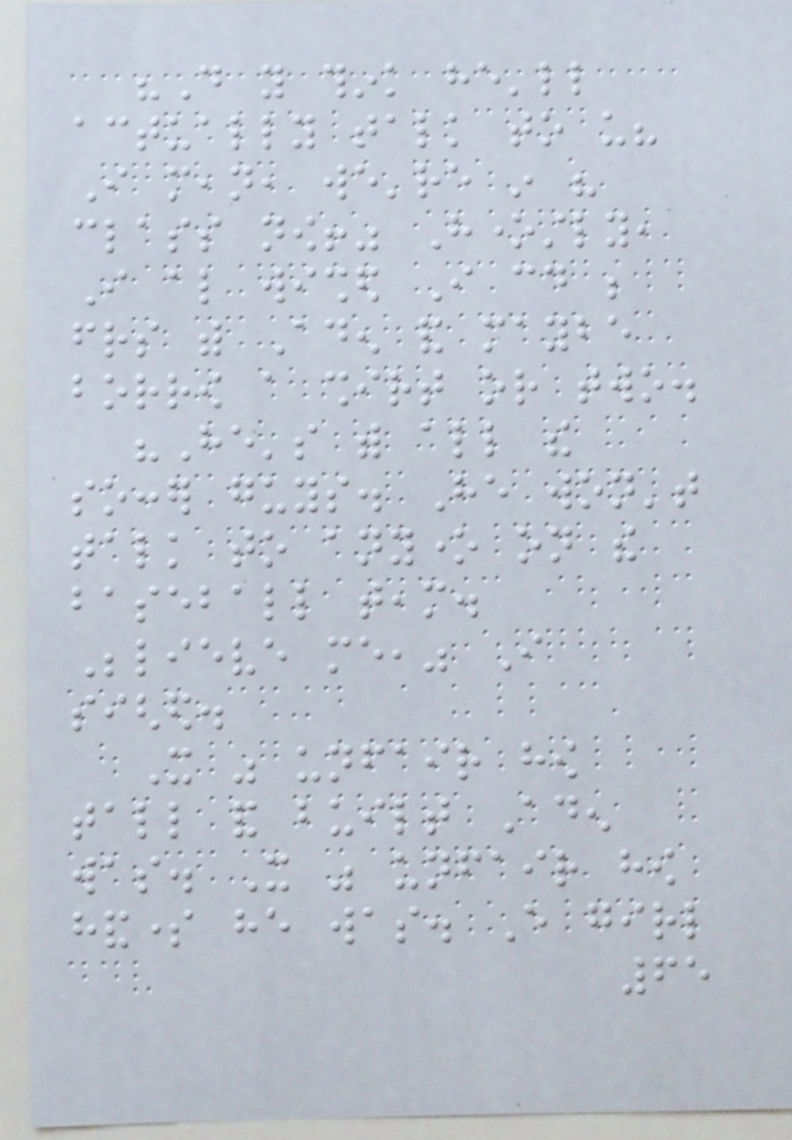"Do you think he'll
actually talk to us?
I mean, we're in his
class now!" Honestly,
I also wished I could be
friends with Aden and maybe
borrow a shirt or two.
"He's with all the
soccer guys. He won't
talk to anyone on the
baseball team.
Believe me," I
sighed.
It was unfair how
tall and built Aden
was. It was unfair how
handsome he was. Every girl
65
